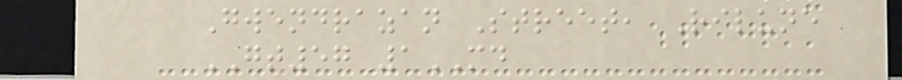Gwendrazan Street, Rilune
GT57 1MD
